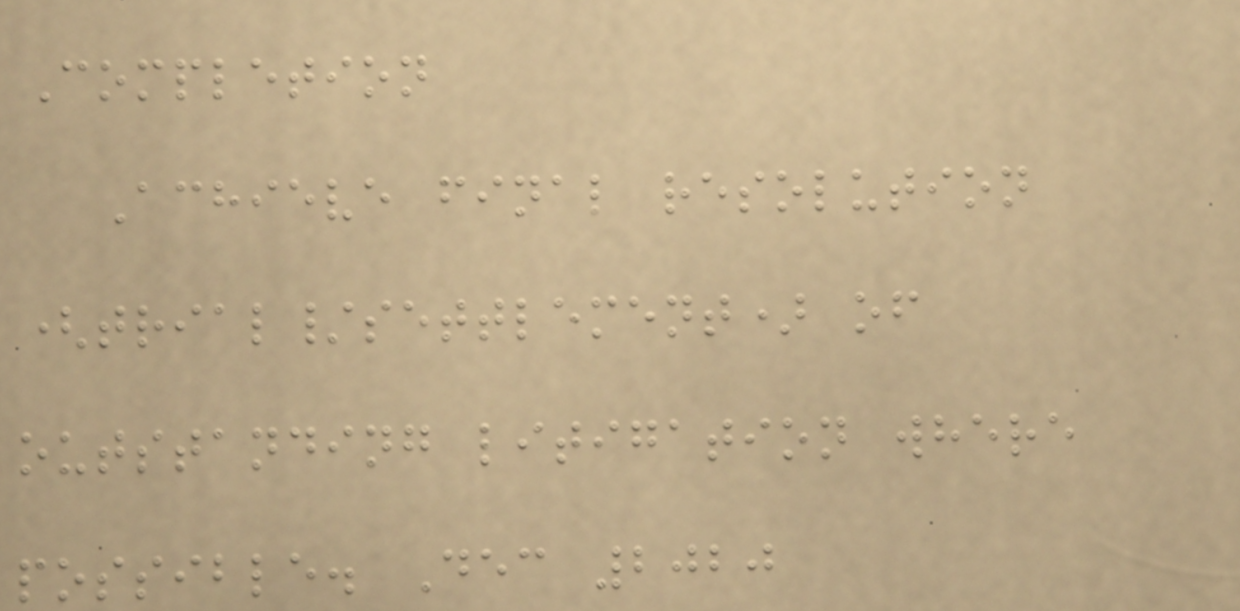Completion
Achieve final resolution
(trial/settlement) of
outstanding litigation where
possible. Dec 2020
